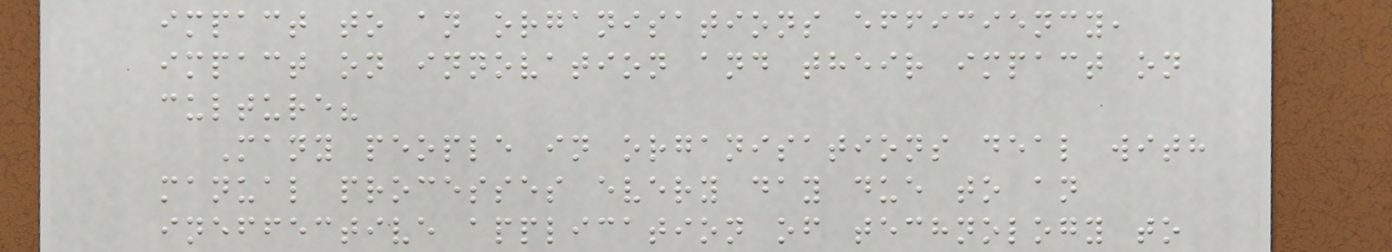impact to an organisations efficiency,
impact on innovation and their impact on
culture?
Many people in organisations deal with
manual processes every day due to an
ineffective application of technology to
